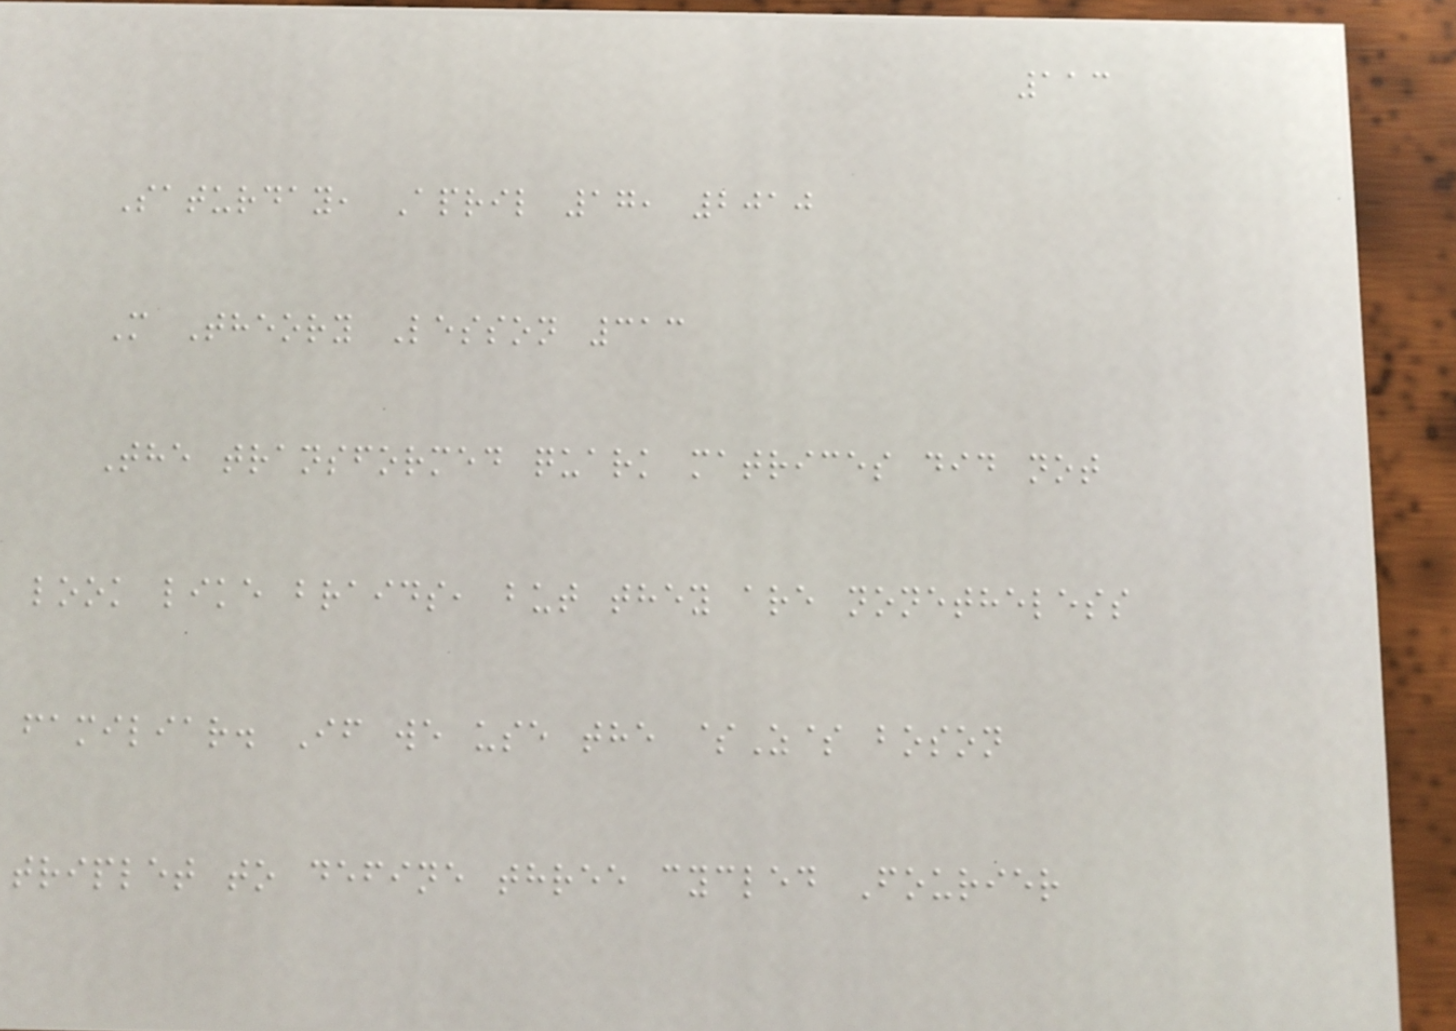113
Saturday, April 17, 2010
M Theory Lesson 313
The transformed quark matrices did not
look like braids, but they are nonetheless
familiar. If we use the $Z$ boson
triplet to define three cycled Fourier
